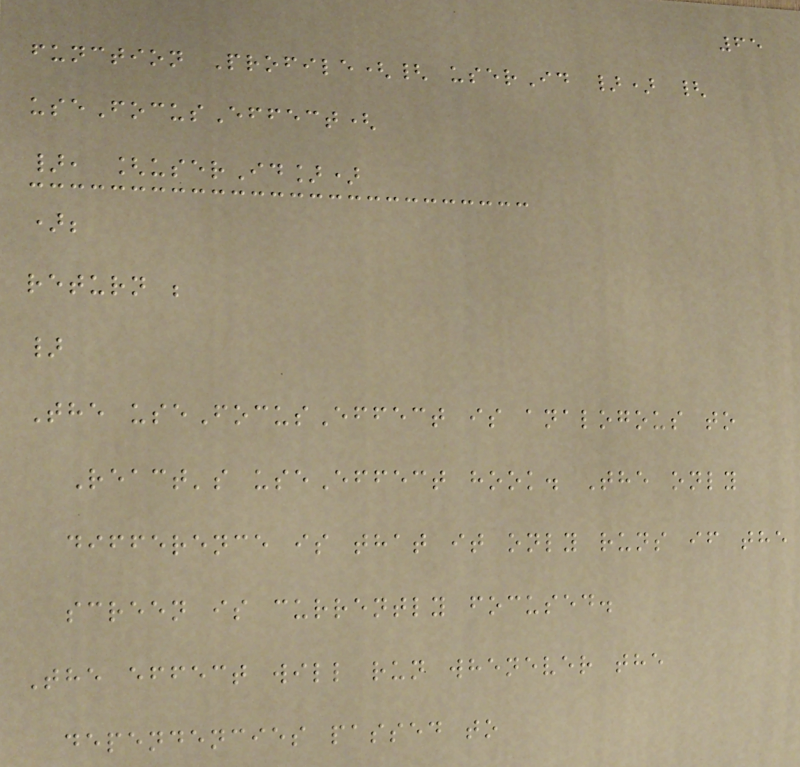65
function Profile({ userId }) {
useFocusEffect(
}, [userId])
);
return ;
}
The useFocusEffect is analogous to
React's useEffect hook. The only
difference is that it only runs if the
screen is currently focused.
The effect will run whenever the
dependencies passed to
